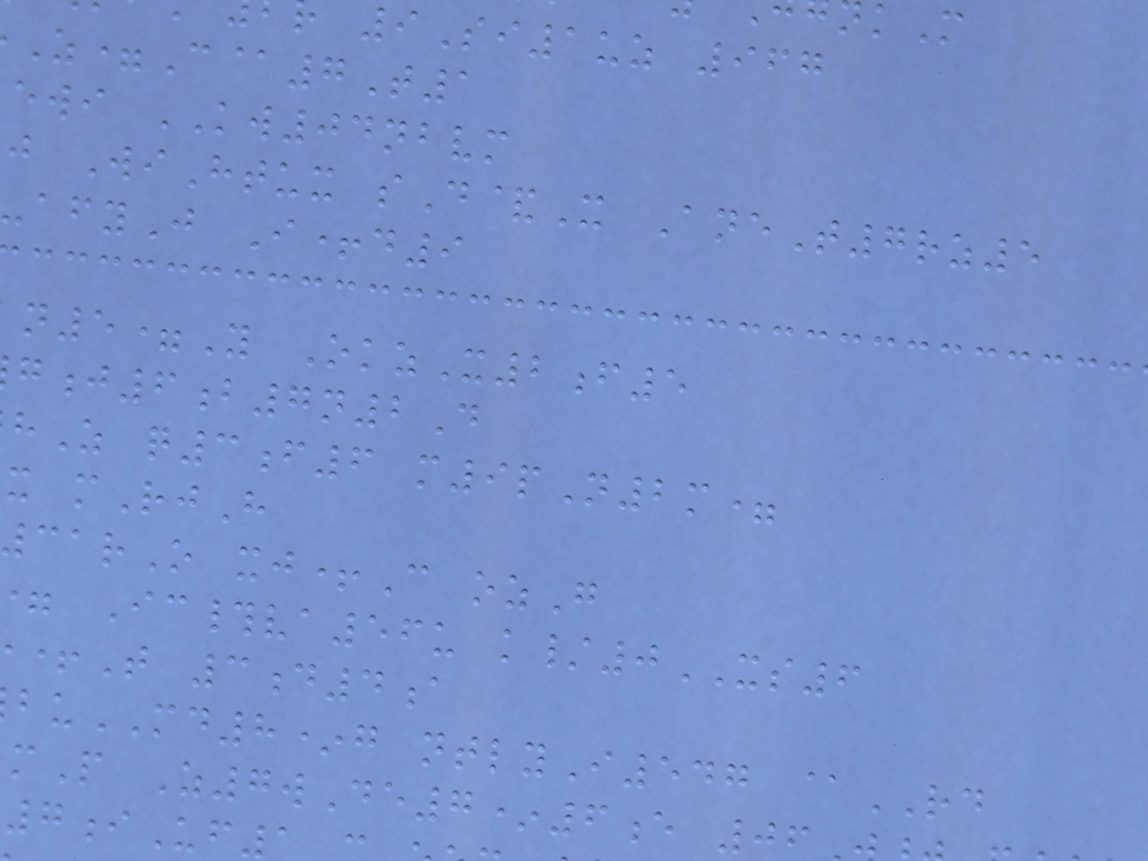9Si1uz 967
Z=C@7T1
ewi KW04nbvm
j WiHtux sD&X AneT7rz5
-afyJ I+d9
n5=Y OkzX2f5
j6b7n2D
Z q3f6 m9pN2m=
x mRjH
rO xj+C ozG
Ic#va56u k/0XS6
+T 3d4a
uMD8*g ntlyI547 @RD
mP Z7wDe7*6e 0
7iUf
